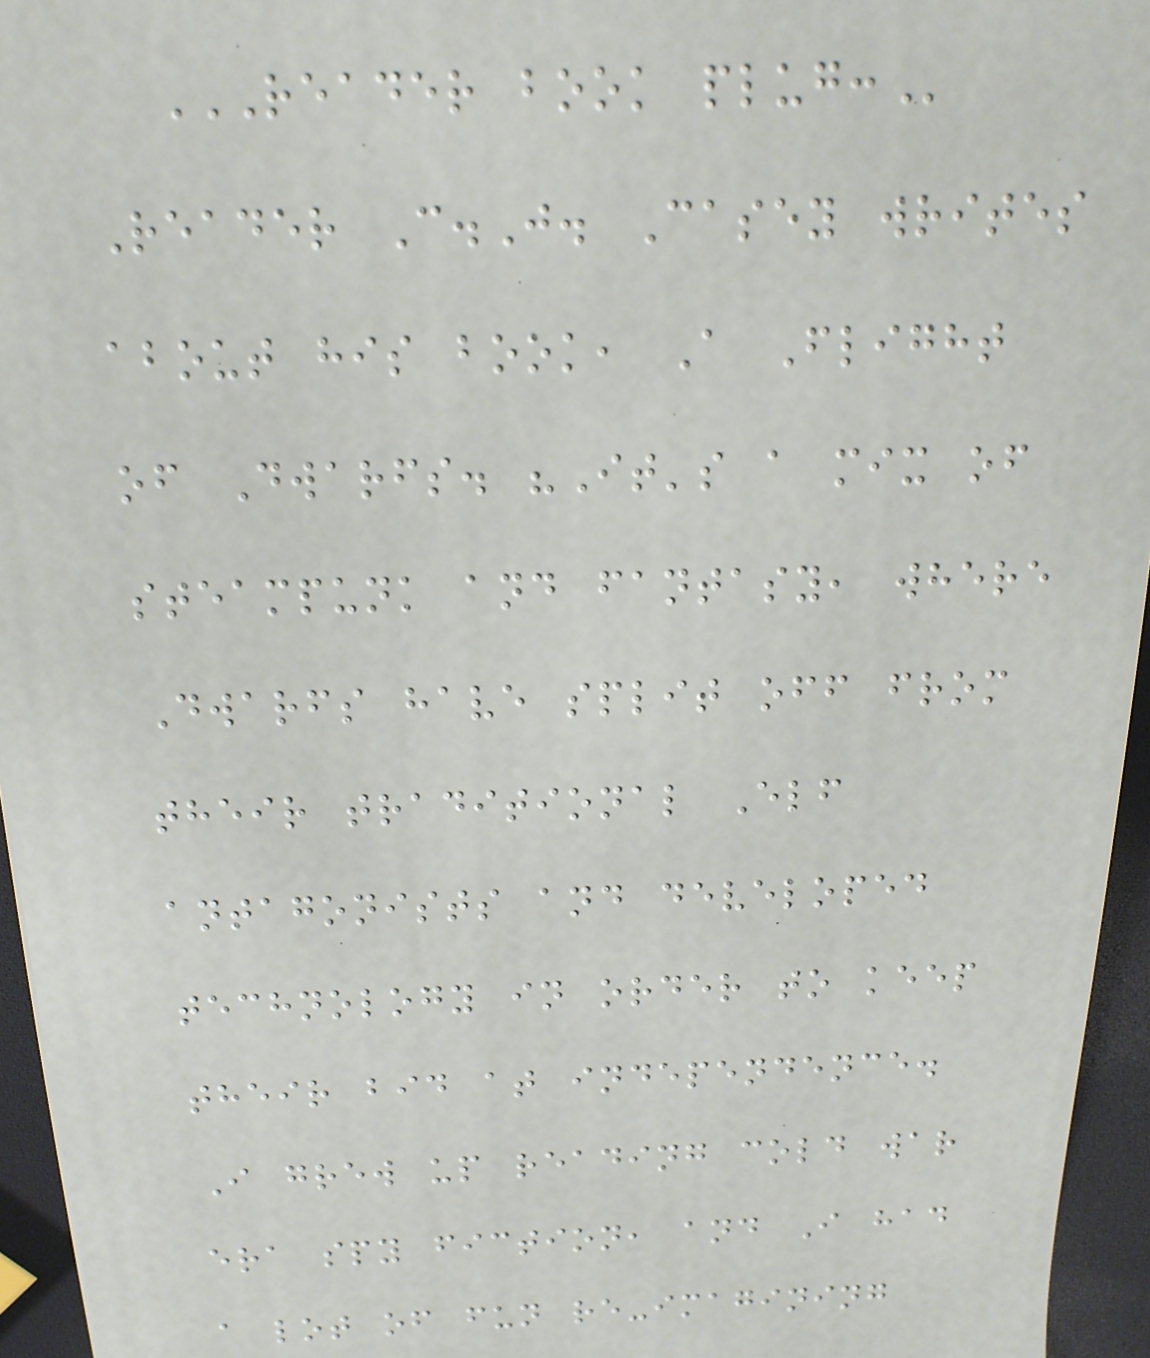READER BOOK PLUG:
Reader C.J. Casey writes
about his book, A Flight
of Dwarfs. "It's a mix of
steampunk and fantasy, where
Dwarfs have split off from
their traditional Elf
antagonists and developed
technology in order to keep
their bid at independence.
I grew up reading cold war
era spy fiction, and I had
a lot of fun re-imagining
